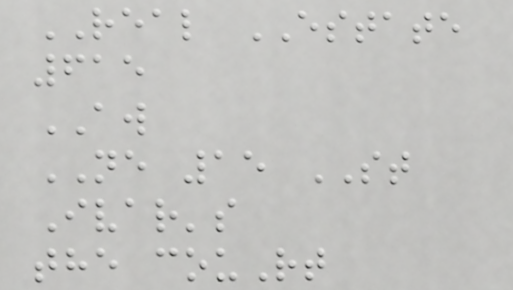REAL ESTATE
615
AW
NE 15 ST
Ivar's
the couRt
